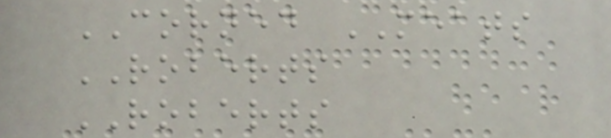CORNED MEATS
ROBERTS
ROBERTS
